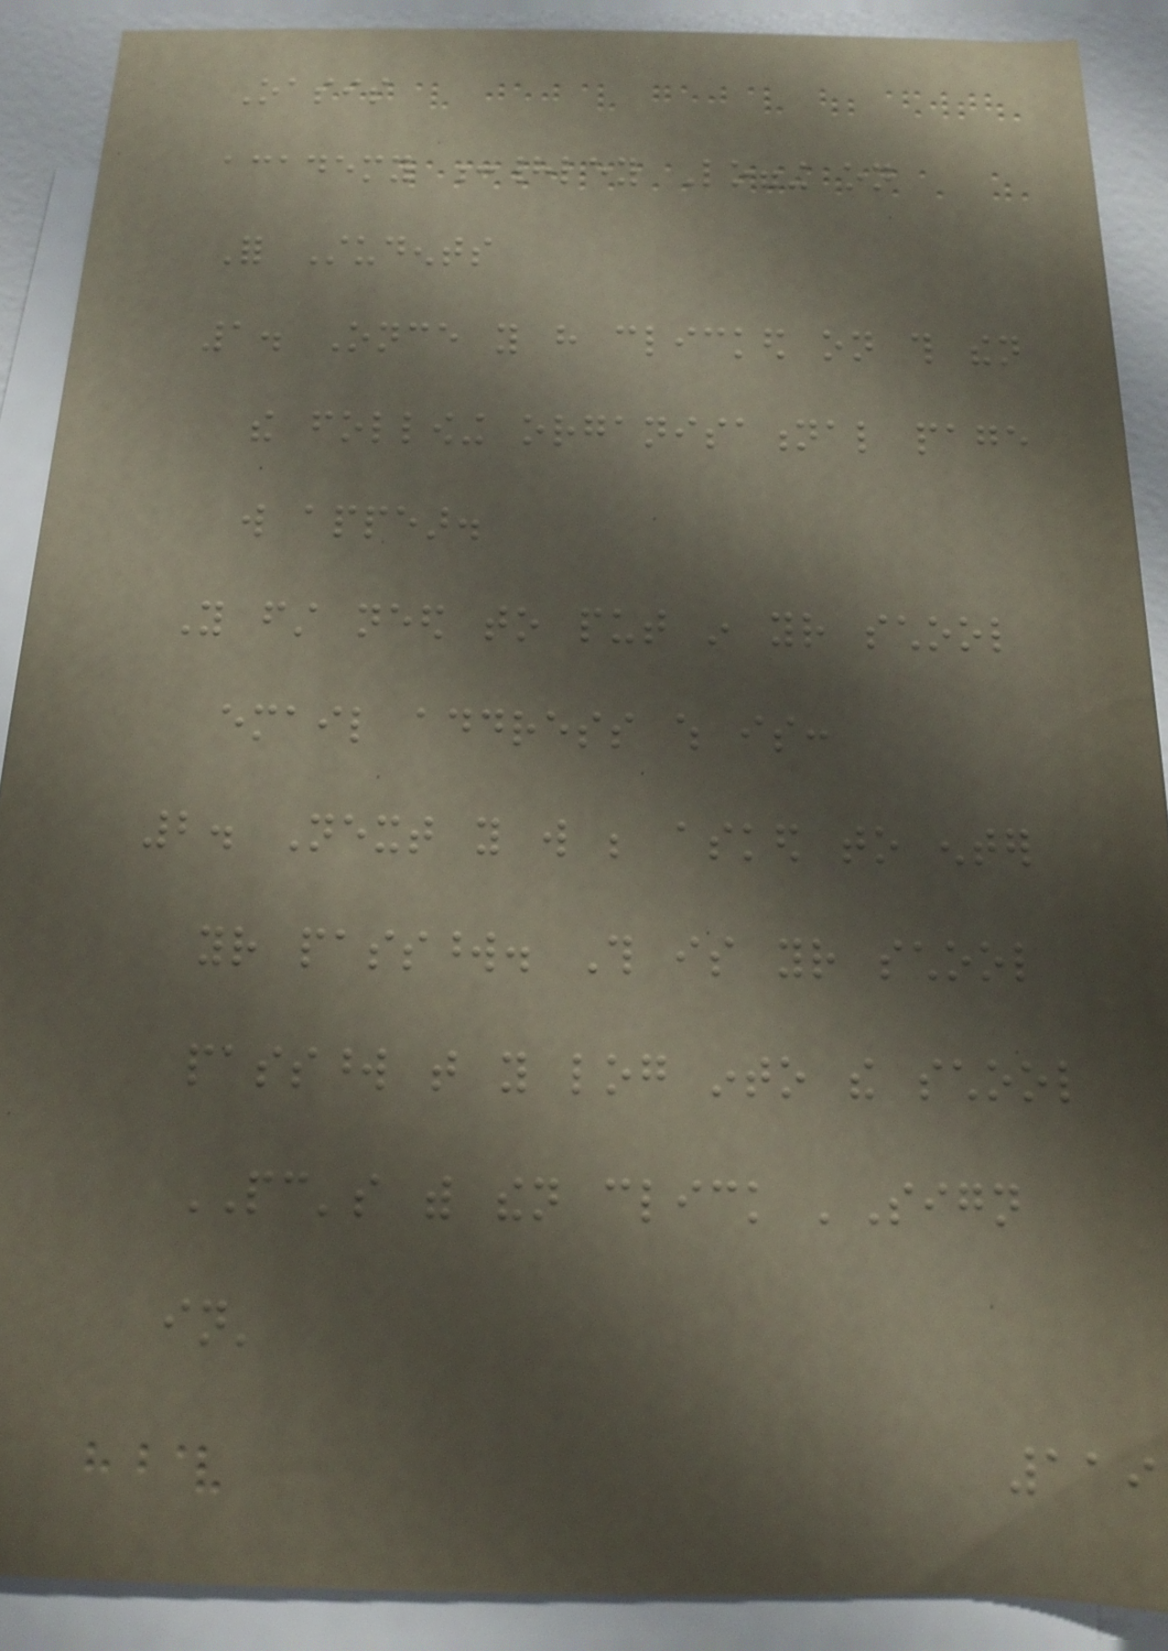Oasis
academy :hadley Logging on
For Students
1. Once you have clicked on this then
the following organisational page
will appear.
You first need to put in your school
email address which is:
2. Next you will be asked to enter
your password. This is your school
password that you log into the school
PC's with then click 'Sign
in'
119
